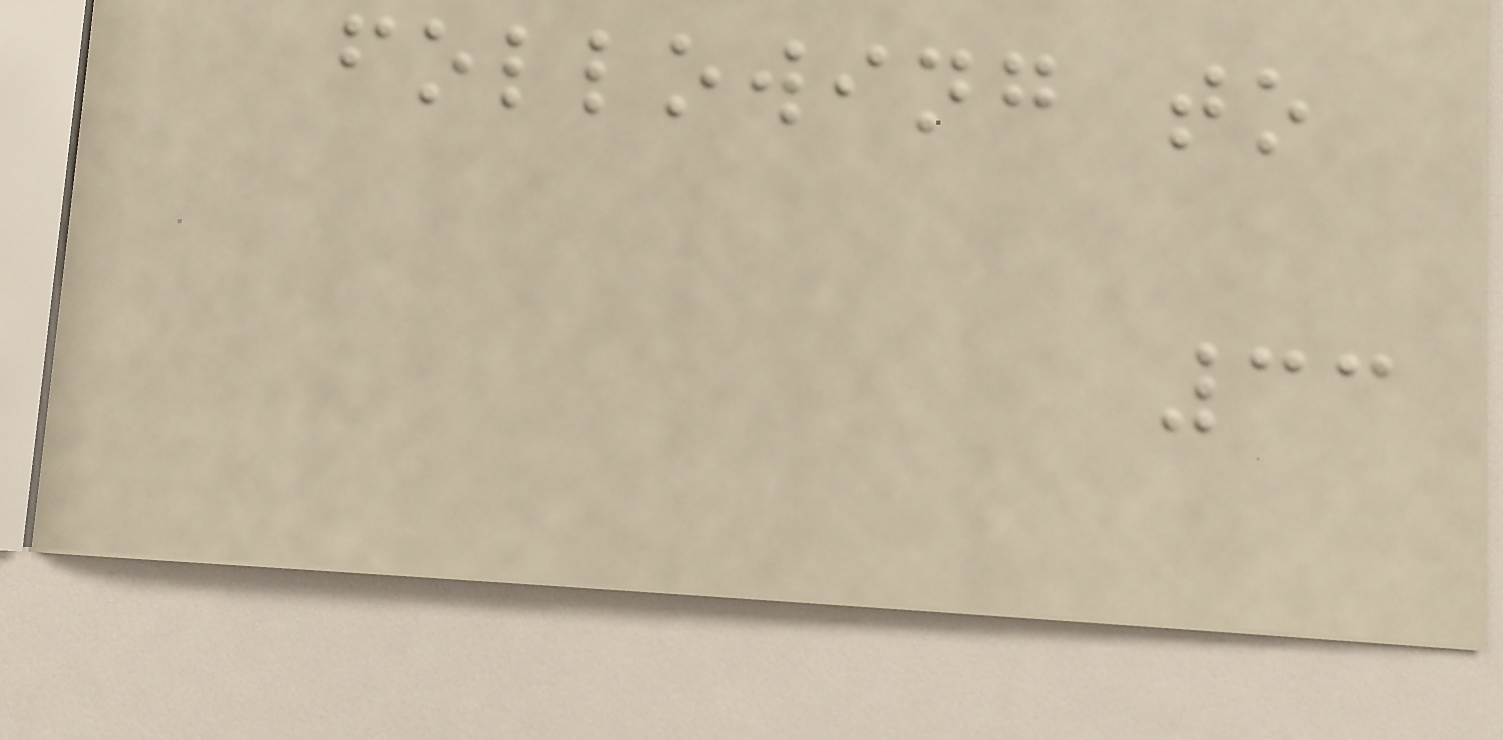following to
33
